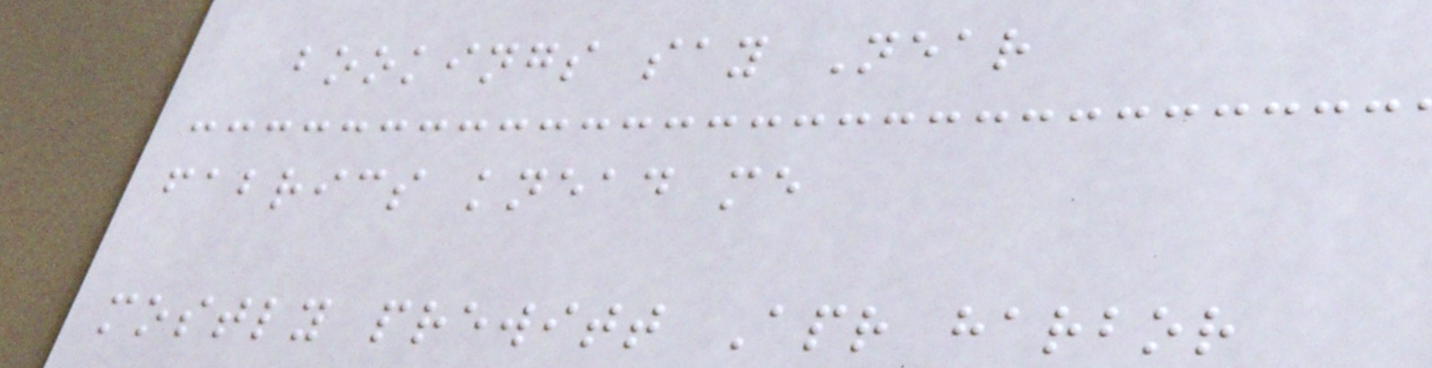bookings say Near
fabrics knead me
mostly prewitt Apr harbor
